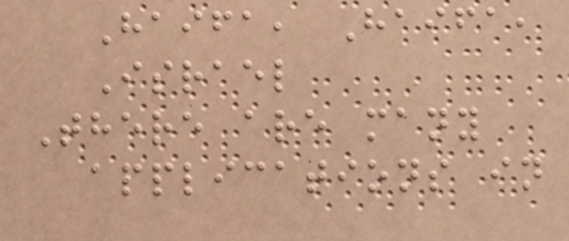Haifa, Haifa,
Israel
There are many
applications in
